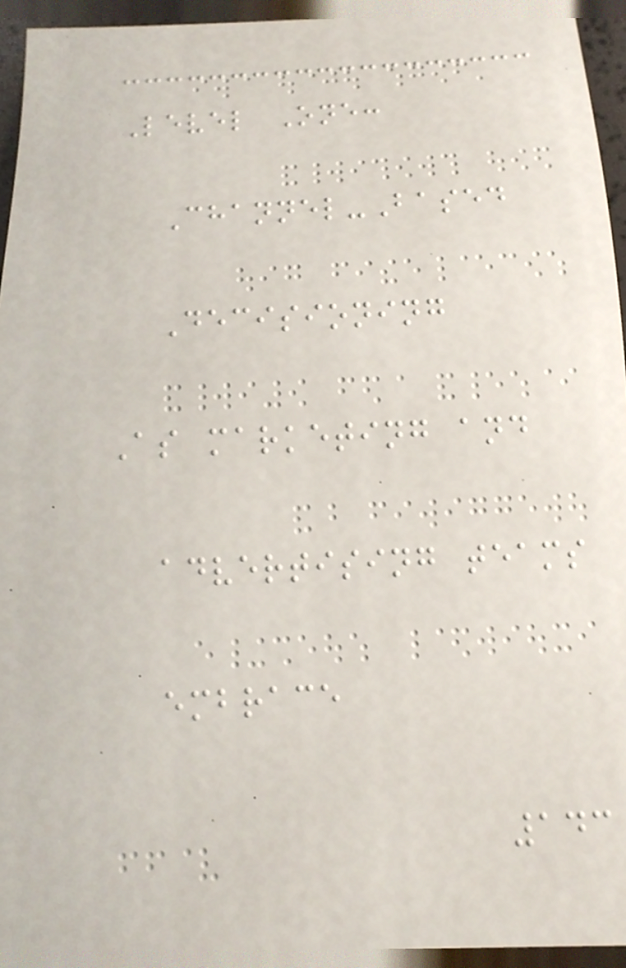Level One:
Channel-Based
Decisioning
As marketing and
advertising teams
embrace
143
